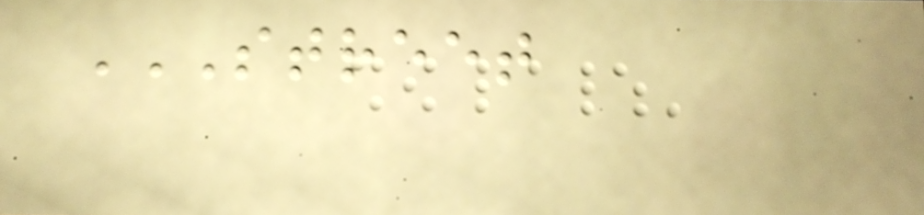STREET
